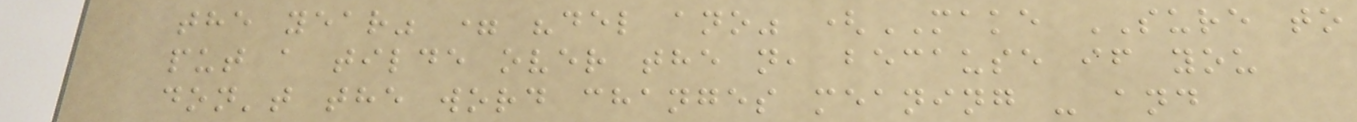the year" = "del ano" (MAKE SURE to
put a tilde over the n, because if you
don't the word changes meaning - and
